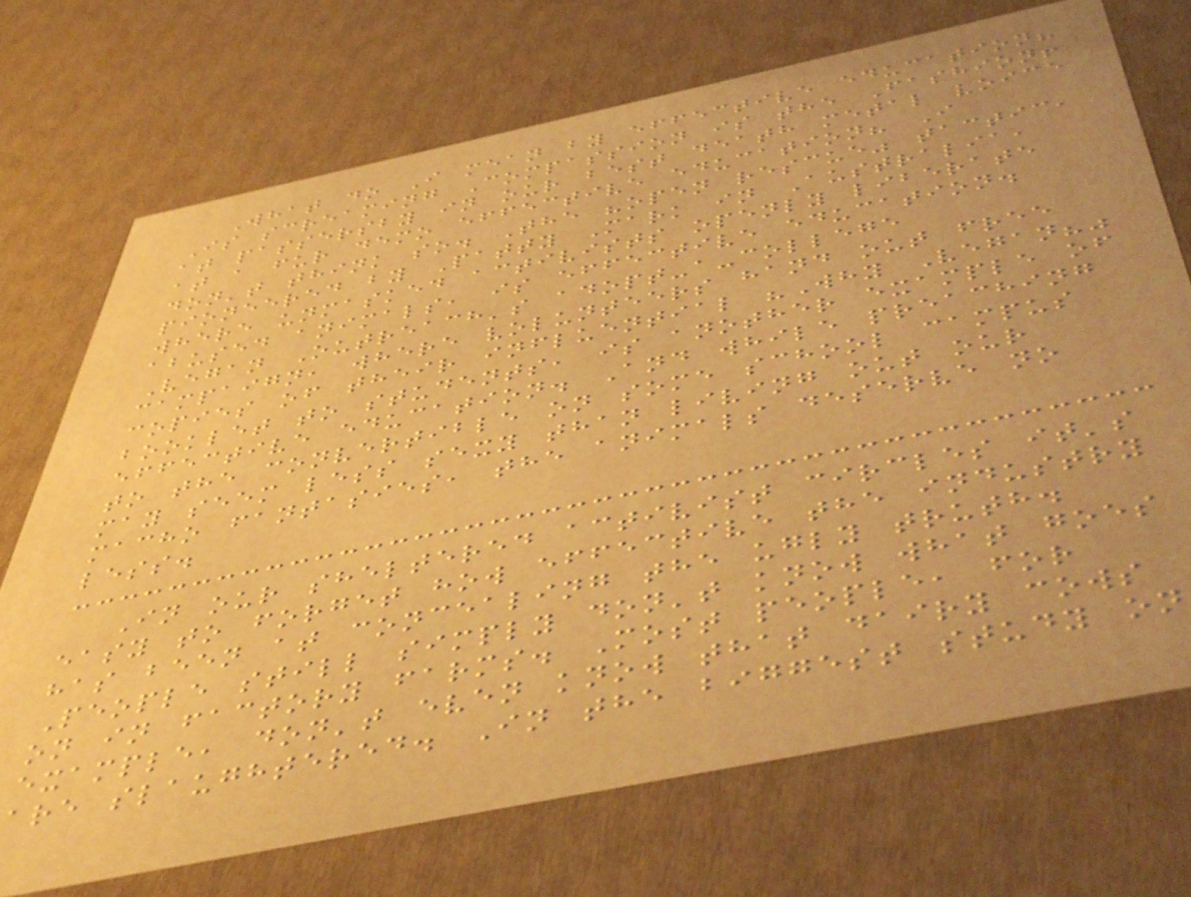What do I mean by effective education?
Is screaming Compassion is the Fashion!
at passersby in our best death metal voice
at a fur demo effective education? I
don't think so. The "open rescue" tactic,
pioneered by Patty Mark in Australia,
where unmasked activists openly liberate
abused animals, is effective education.
Vegan Outreach's adopt-a-college
campaign, where volunteers hand out free
copies of their influential "Why Vegan?"
booklet to students, is another example of
effective education. And while preaching
to the convertible on some school campus
may seem less sexy than living out our
macho fantasies, the animals deserve no
less.
In our sheltered activist circles it's
easy to forget how effective the industry
has been at concealing the ugly truth.
People still simply don't know what goes
on in factory farms. Most people, for
example, don't even know that dairy cows
are slaughtered. In the biggest study on
